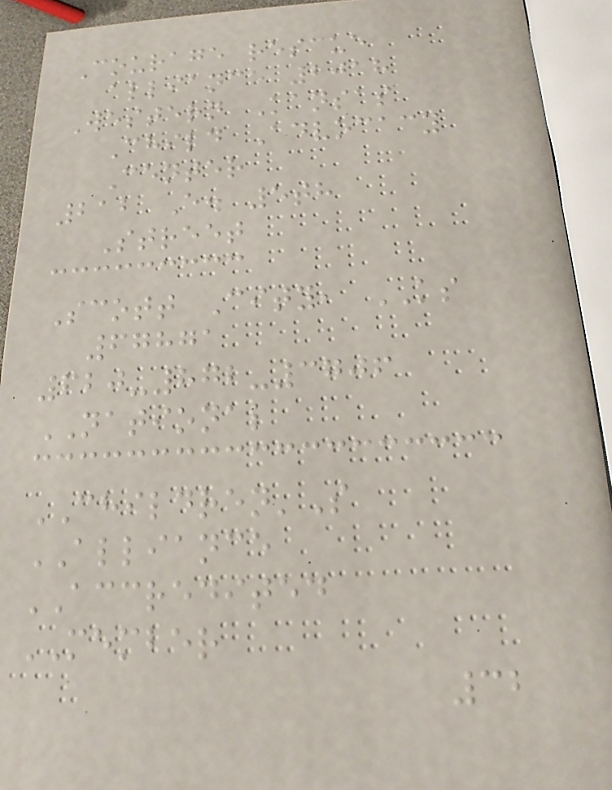Courage rescue
alliance 2018
Western Kansas
Child Advocacy
Center
212 E. 5th
Street
Scott City, KS
67871
620-872-3706
NATIONAL
CHILDREN'S
ALLIANCE
ACCREDITED
MEMBER
32
